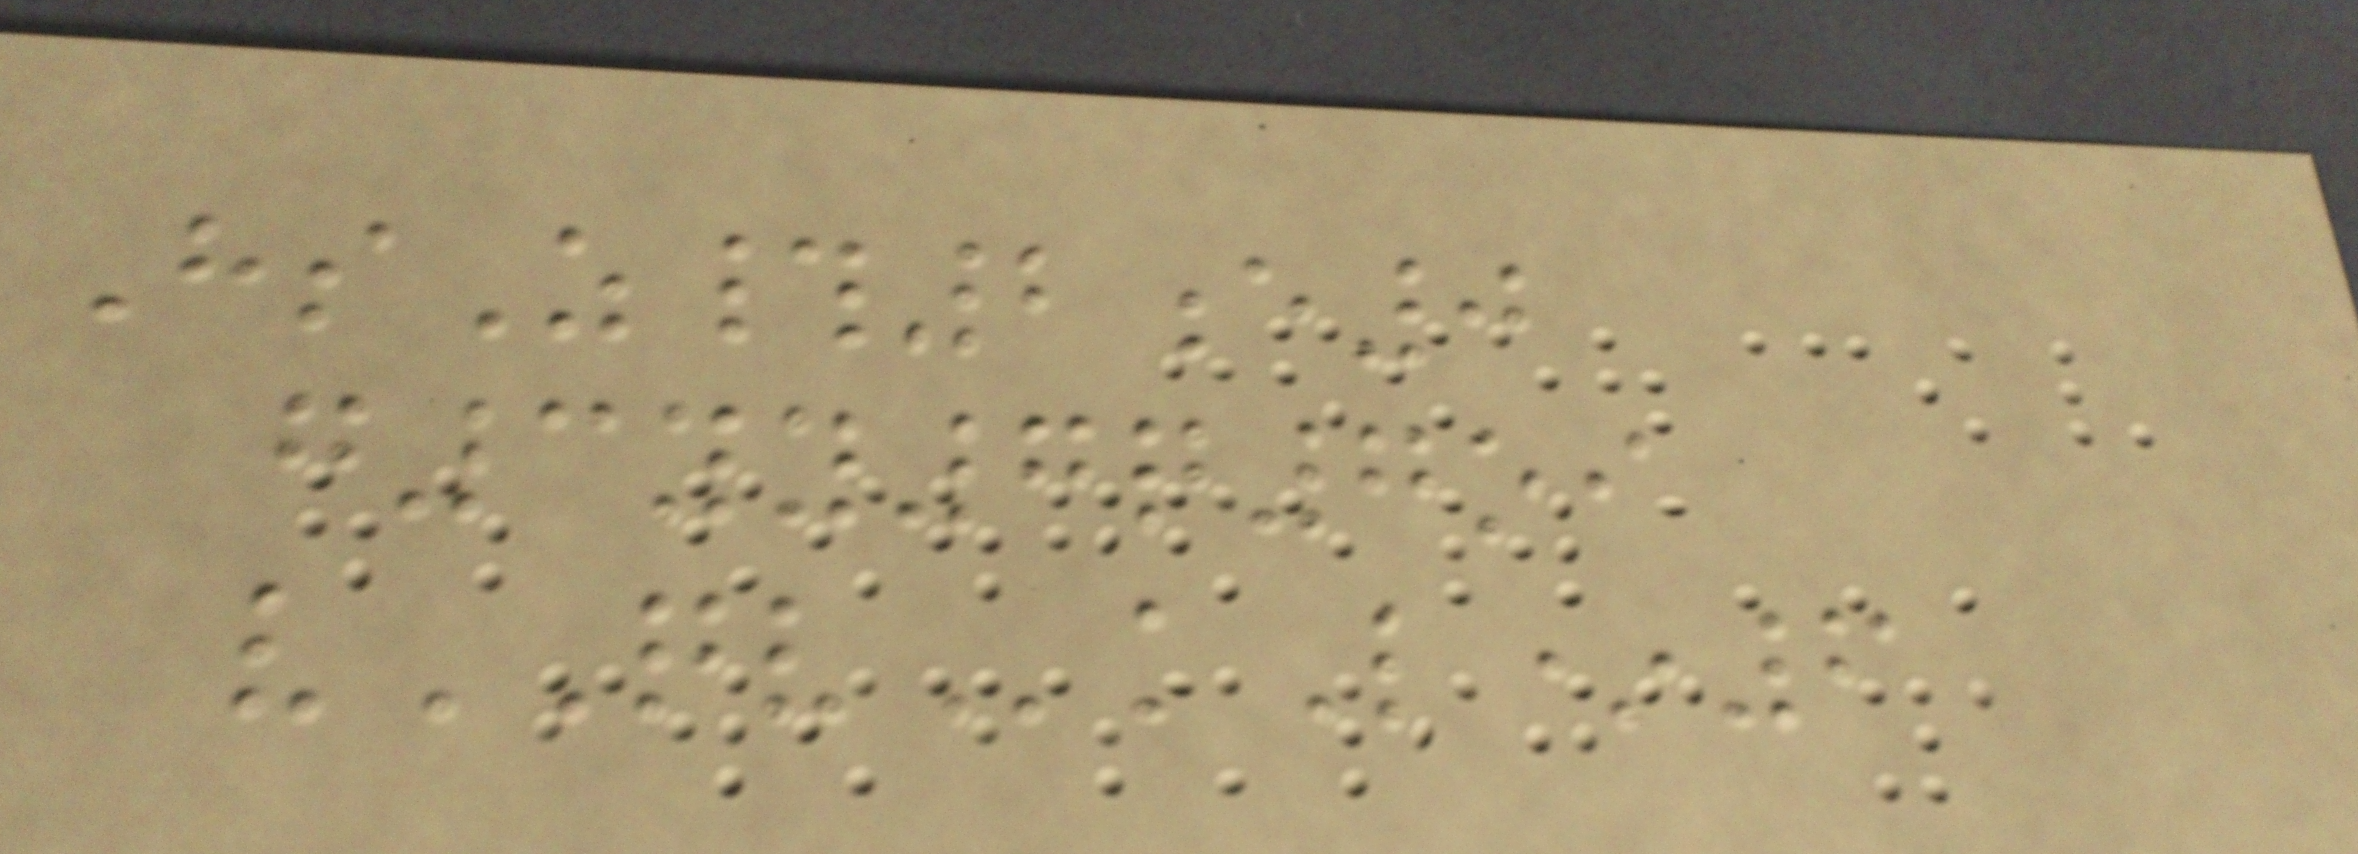HsZ#2e0
g3yy7q7oi
vQVkL*6
